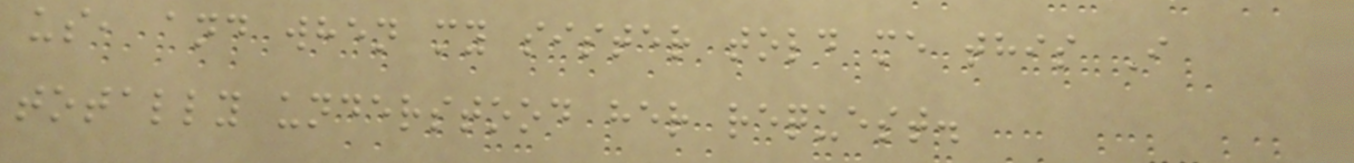us, and when my sister told me this I
totally understood her request.
